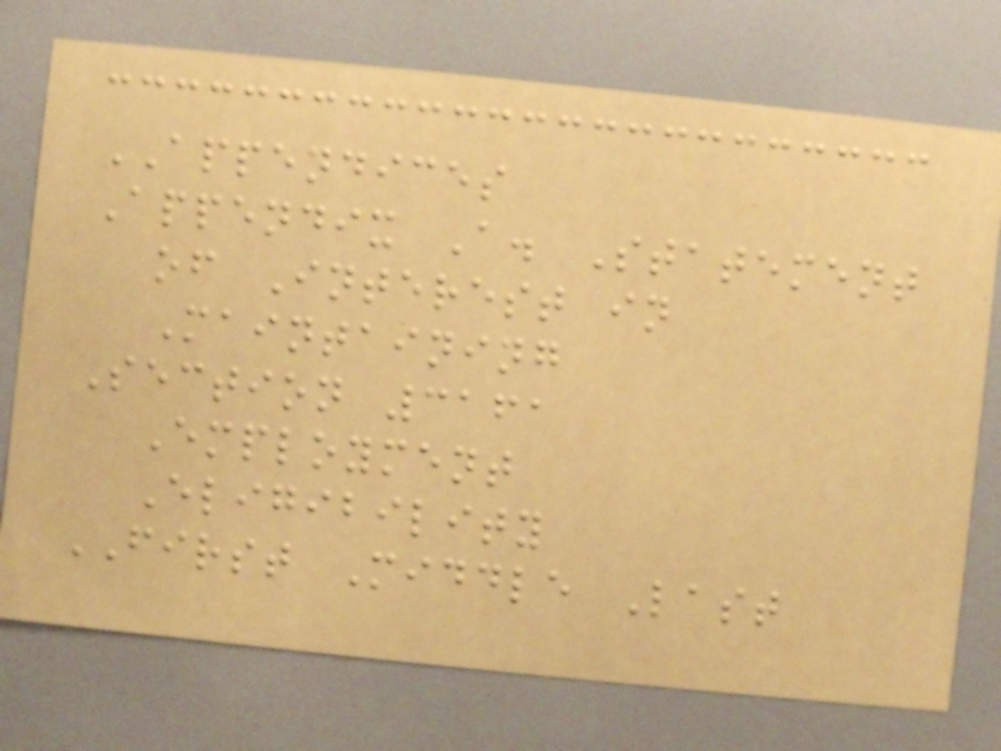APPENDICES
Appendix A. Statement
of Interest in
Maintaining
Section 3161
Employment
Eligibility
FIRST Middle Last
